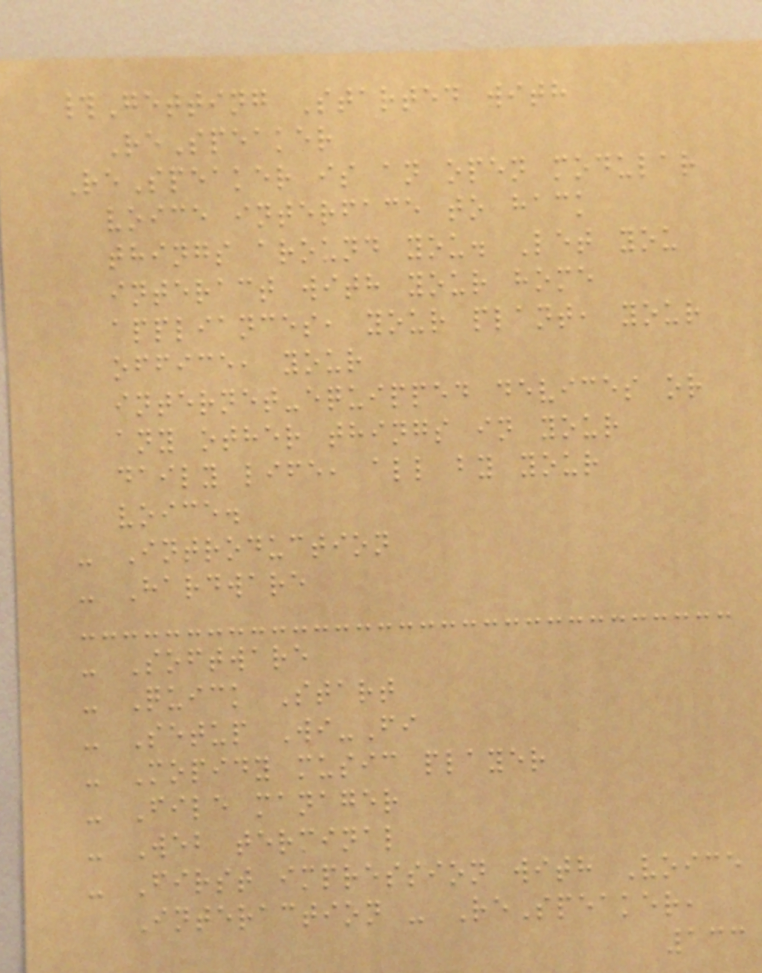#Getting Started with
ReSpeaker
ReSpeaker is an open modular
voice interface to hack
things around you. Let you
interact with your home
appliances, your plant, your
office, your
internet-equipped devices or
any other things in your
daily life, all by your
voice.
- Introduction
- Hardware
- Software
- Quick Start
- Setup Wi-Fi
- Mopidy music player
- File manager
- Web terminal
- First impression with Voice
Interaction - ReSpeaker,
133
